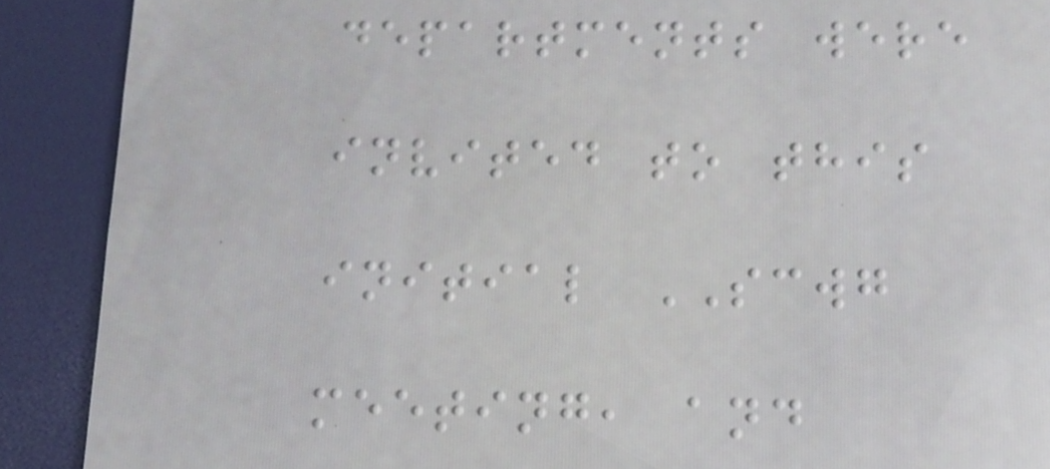departments were
invited to this
initial SCWG
meeting, and
